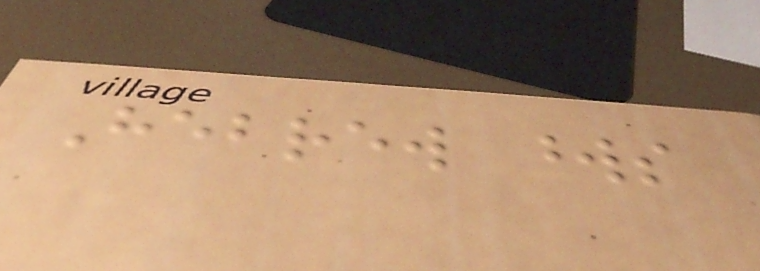Hebrew words
